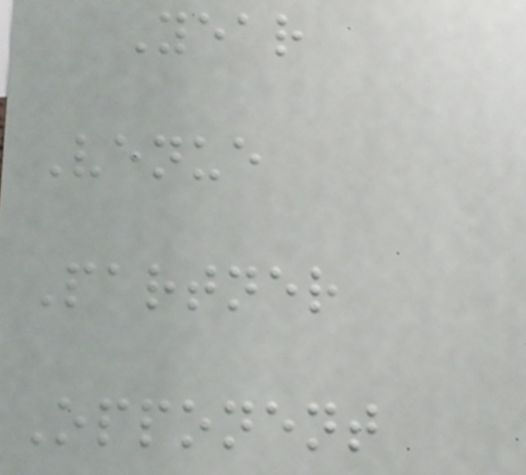Year
Venue
Partner
Opponent
